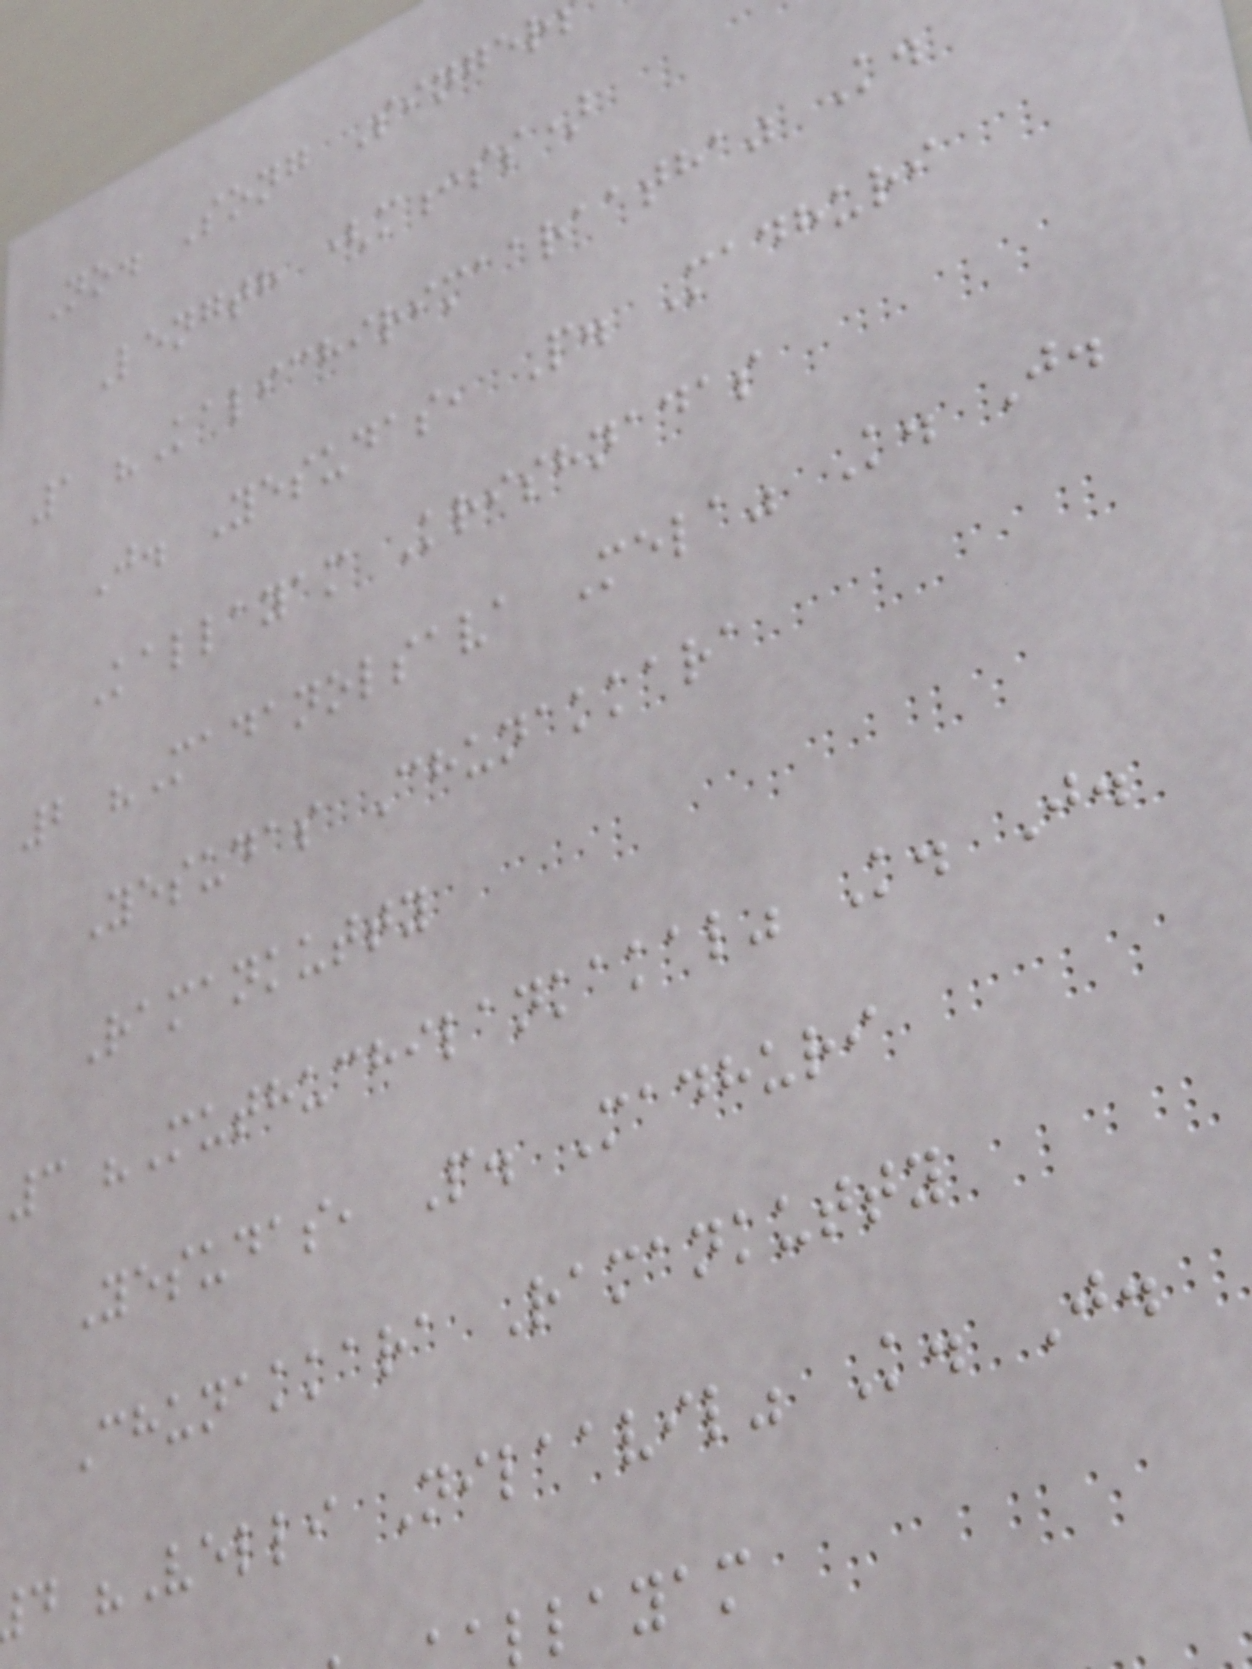No. Song Singer
Length (m:ss)
1 "Kalichirimaaraatha" K.
J. Yesudas, P. Madhuri
Kallayam Krishnadas
2 "Madanolsava Mela" K. J.
Yesudas Chunakkara
Ramankutty
3 "Muthuchilankakal" K. J.
Yesudas, P. Madhuri
Chunakkara Ramankutty
d "Velli Nilaavil" K. J.
llayam
